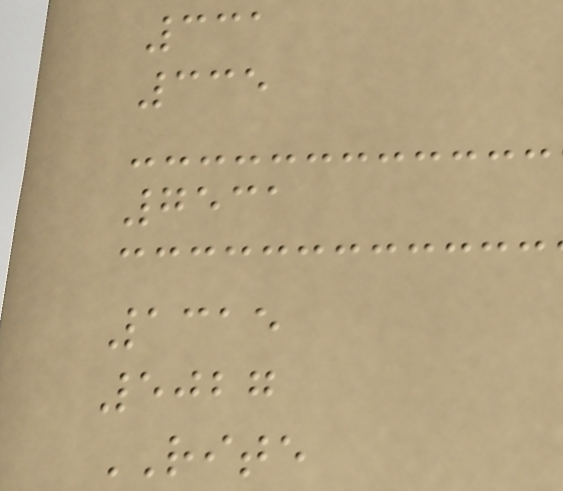331
335
7531
1315
5027
RITE
